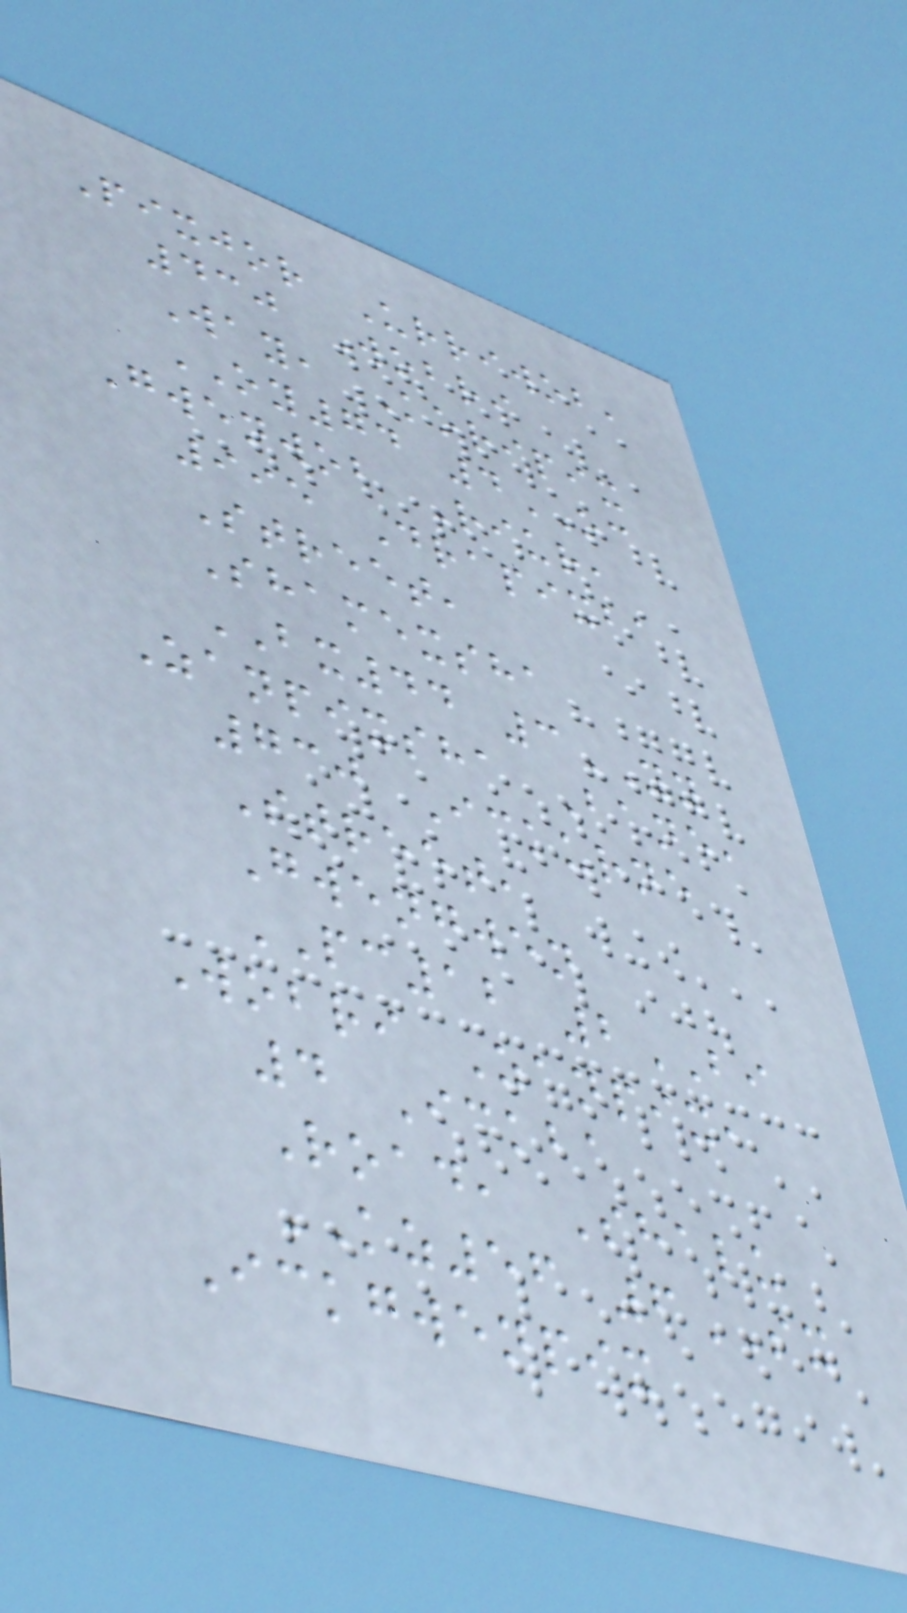Pixjor Urriwob,
430 Wobri
Way, Koripix
OY74 4OC
Gwenwob Riur,
995 Drapixba
Street,
Shamexsha
BX44 3YY
Zanpixsha Bane,
730 Ickurne
Street,
Gwengwen
PC12 2BI
Wobri Zanpix,
4 Ickba
Road, Shalu
KZ56 6SX
Ickgwenpix
